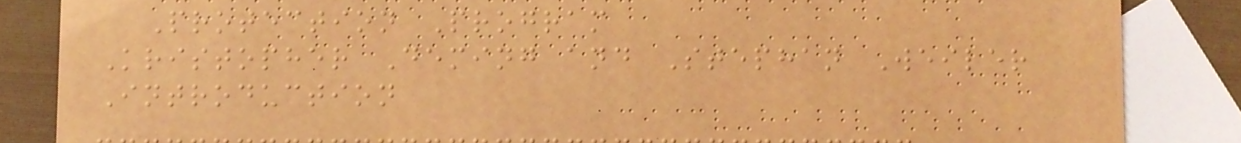Protection Program
Kristopher Deming and Stephan Weiler
Introduction
